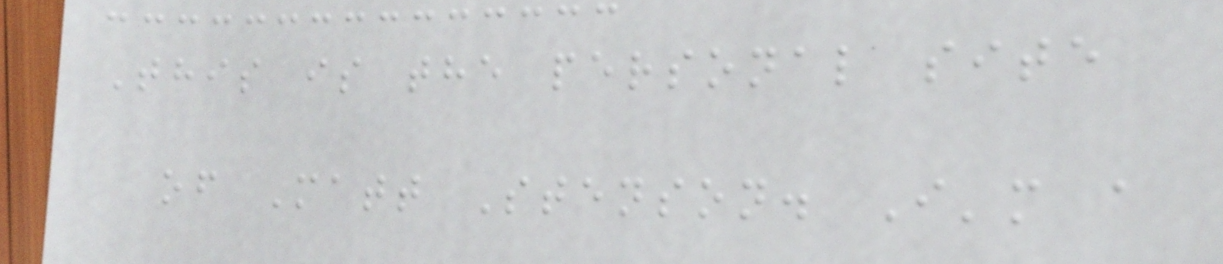This is the personal site
of Matt Stenson. I'm a
